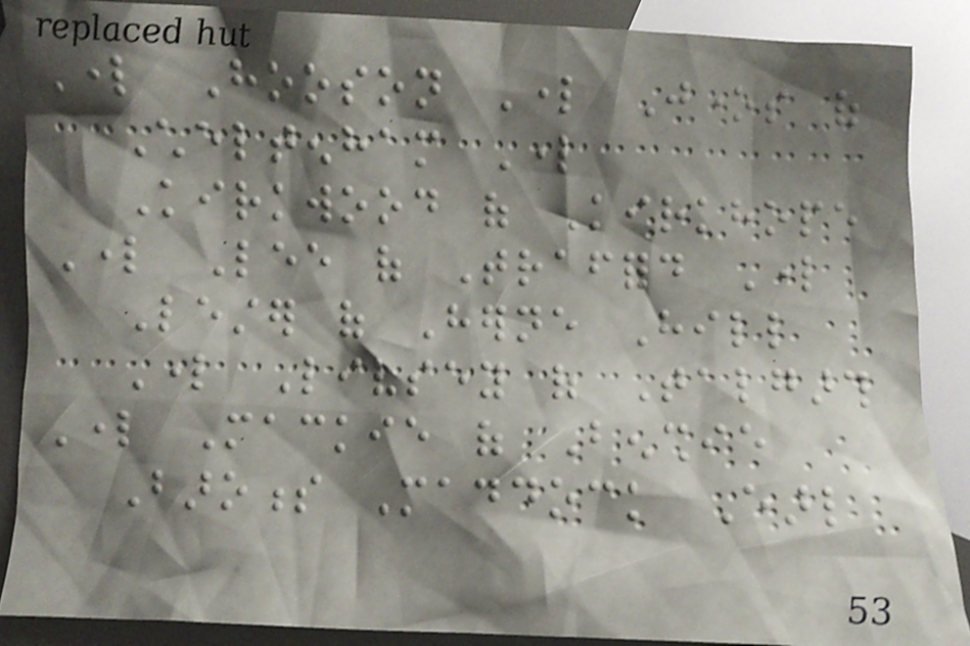Lord Hooson Lord Jones of
Cheltenham Lord
Kirkwood of Kirkhope
Lord Lee of Trafford Lord
Lester of Herne Hill
Lord Livsey of Talgarth
Lord Mackie of Benshie
Baroness Maddock Earl
